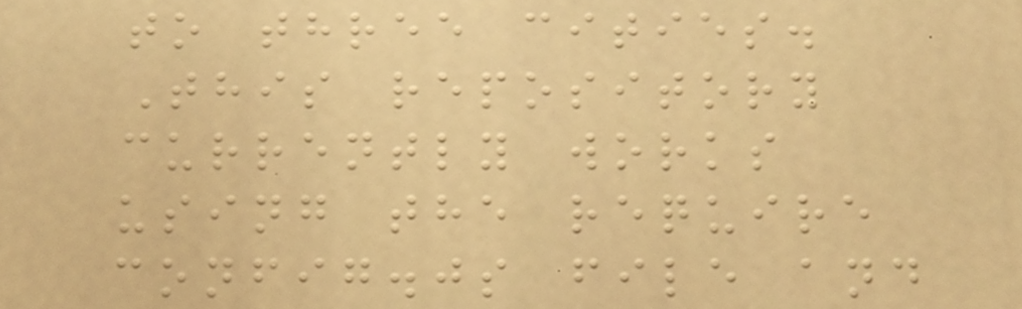to three cities.
This repository
currently works
using the require
config.js file and
